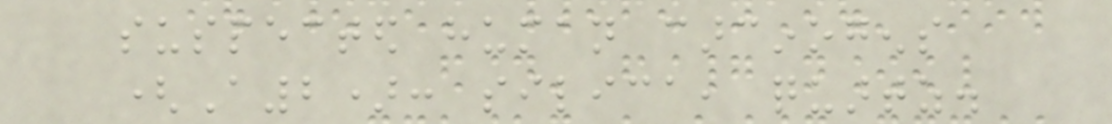suspected human carcinogens
(A2): silica, quartz.
